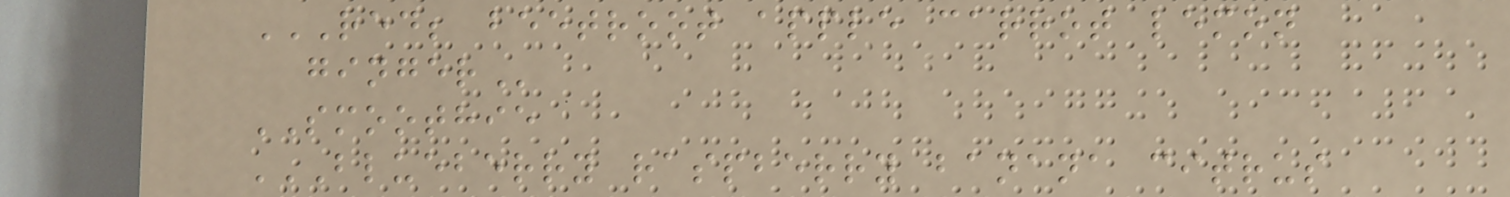RED; BEETROOT APPLE CARROT LEMON
GINGER
SMOOTHIE
BLUEBERRY RASPBERRY BANANA CITRUS
